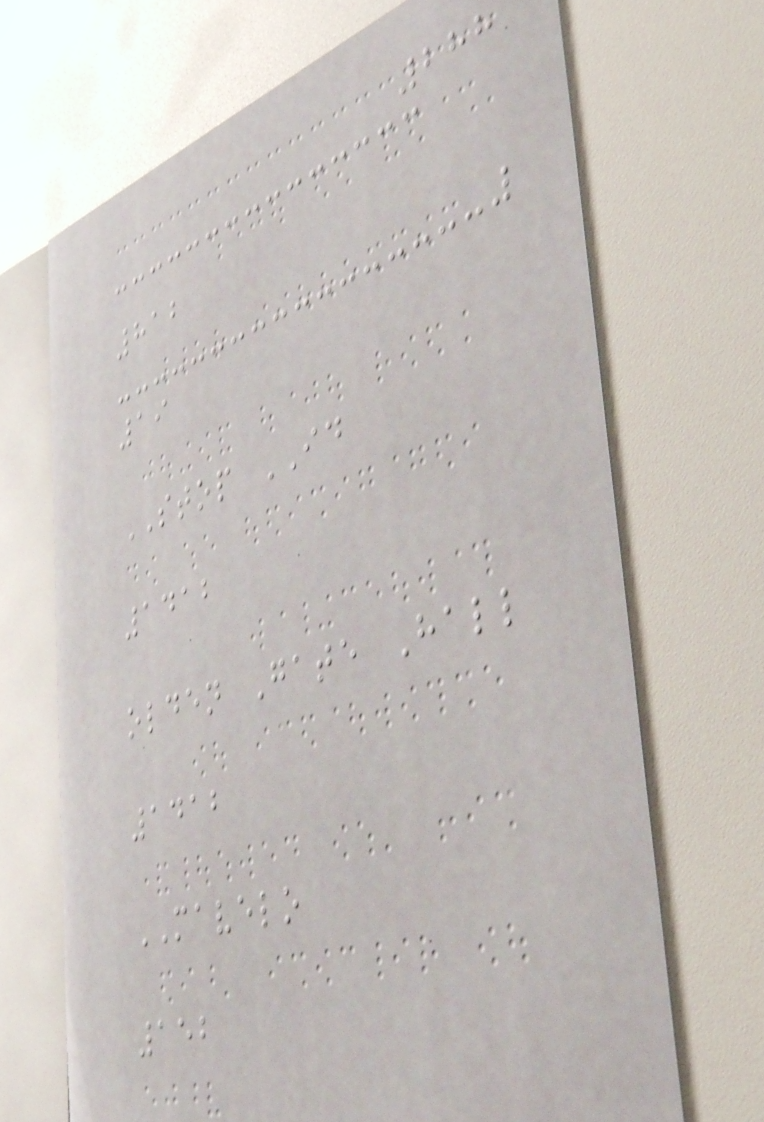288
812
19
STOP ID
1412
olden Gate Hall
1412
MAVELO
152
